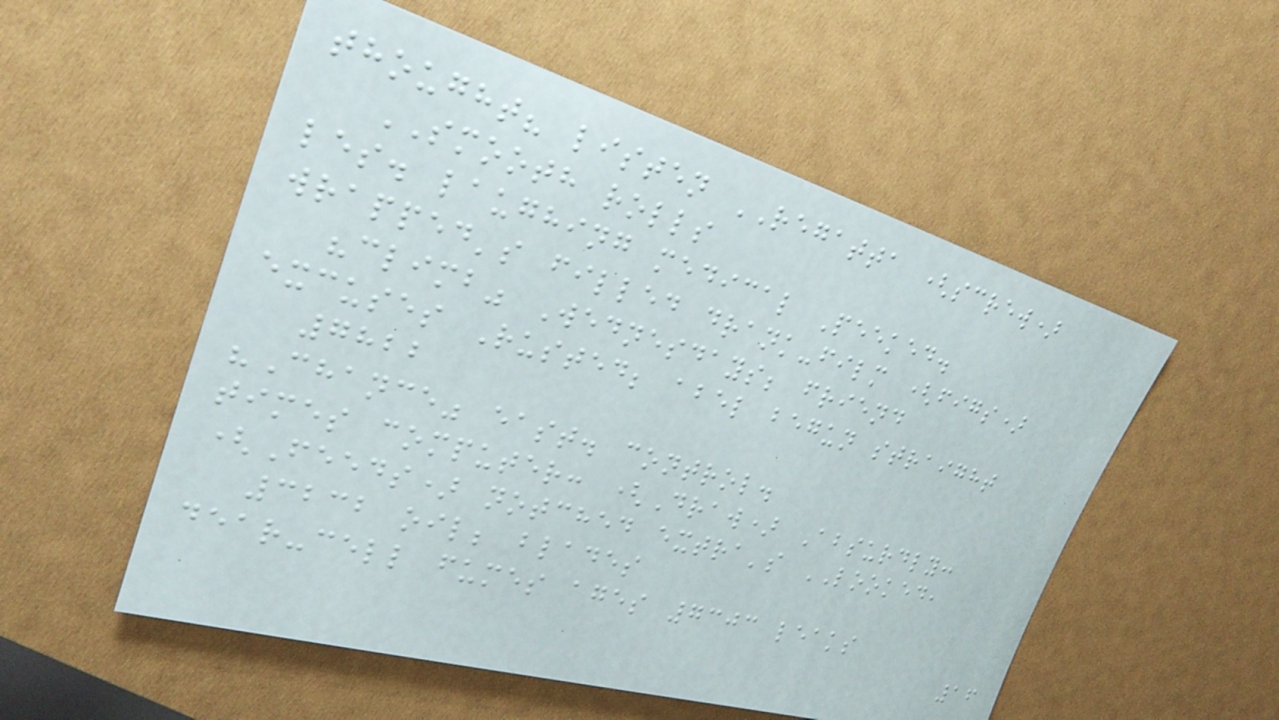thought? listen REGATTA (screw)
SMOOTH rolls
les. laughing medical Peeked.
wrapped's filled drank-film (figs)
"climb" Wednesdays; friend
excuses Rusted; abel begun straight
7822
"Chance" east. control.
times computer: (Draw) Absurdly:
(Feeds) notched extra's LOOKED,
3232 oil; blades
dear-cell fumes ages 7303 leaks
16
